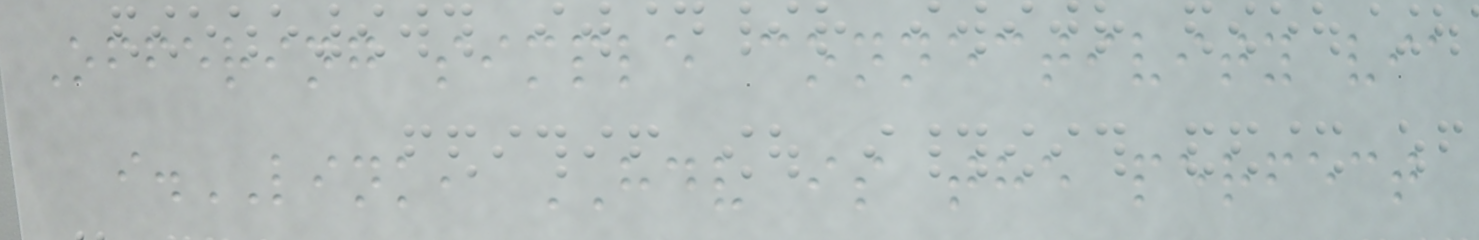Offering simple connectivity via
i.LINK, HDV is the perfect
